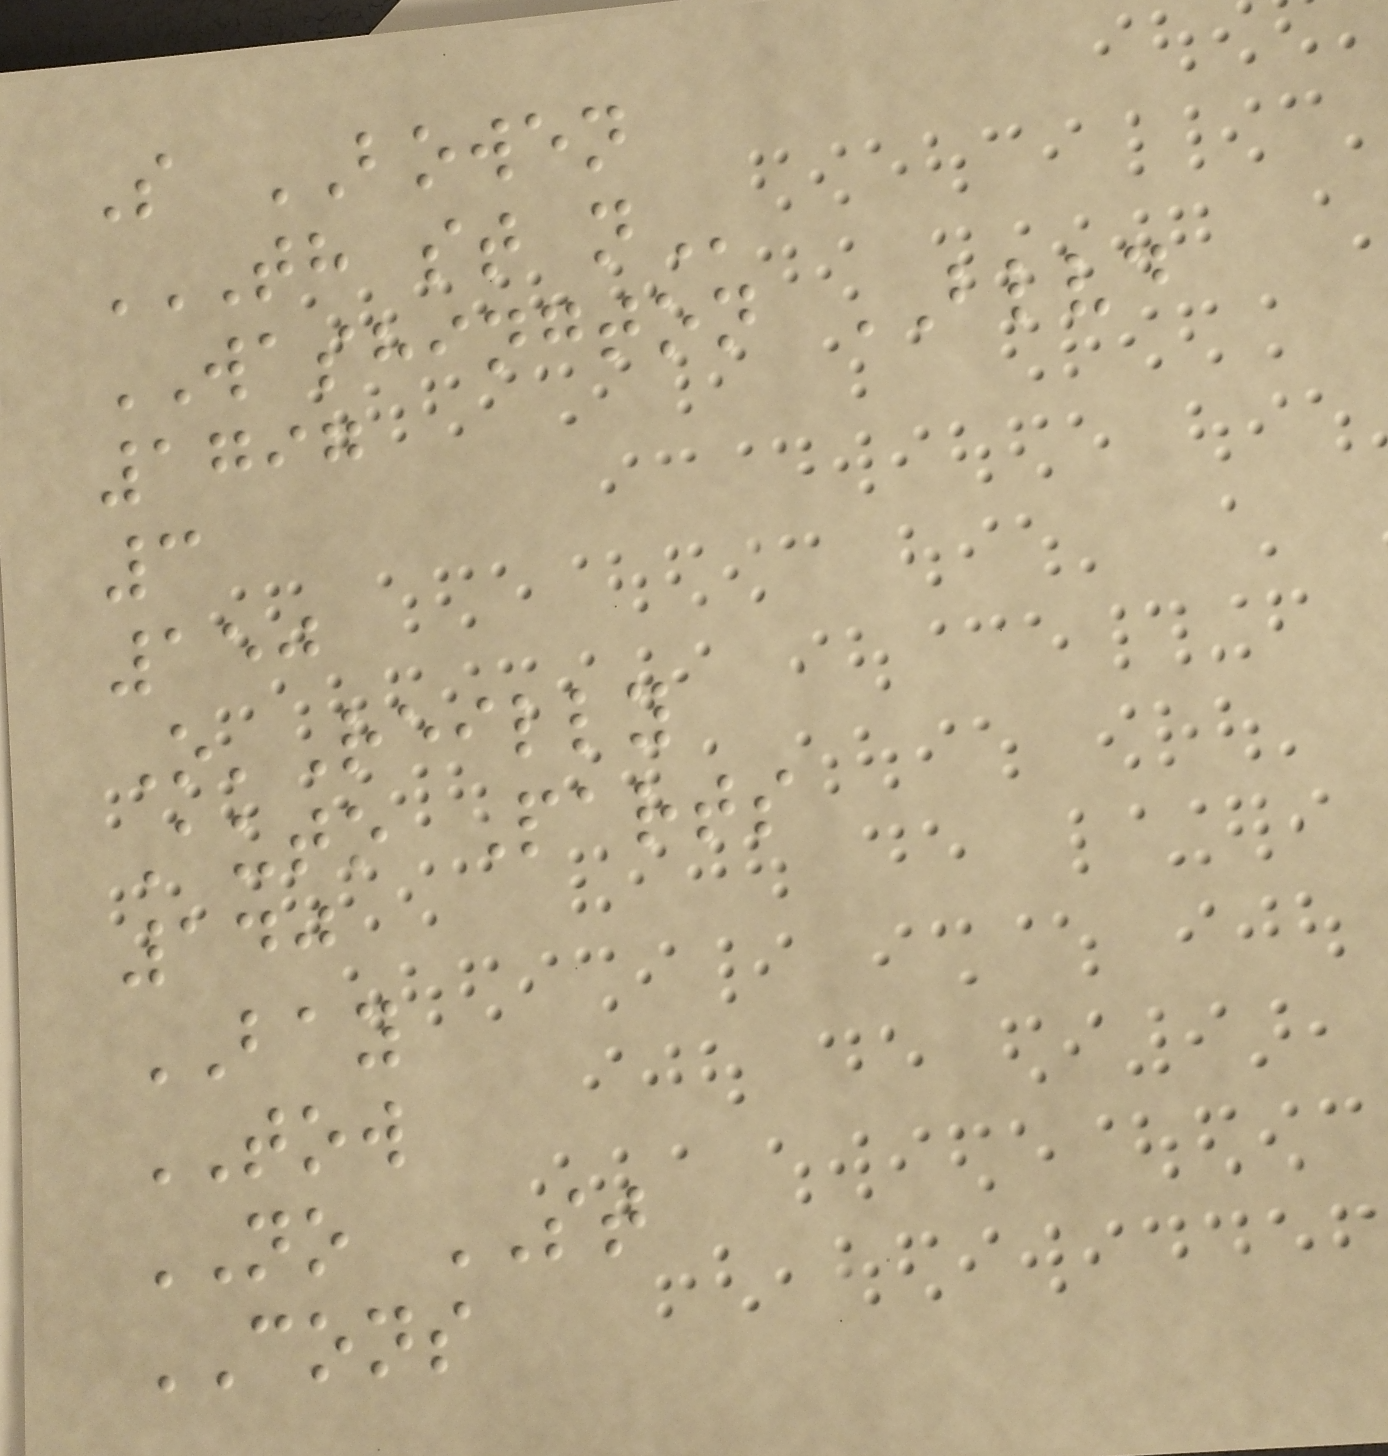S BOWEN
TH ST N
WASHINGTON BLVD
1797
3
150
O'Reilly
Auto Parts
140
BAY
TOW
NO ST
CONS
